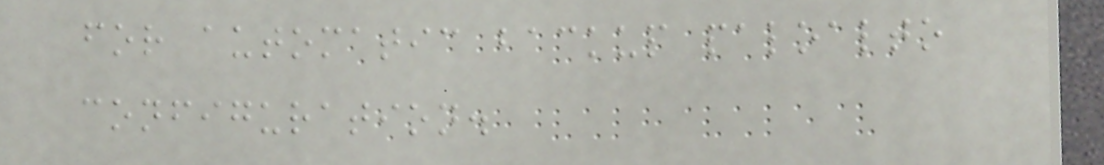for automatic backup paloalto
configuration.
